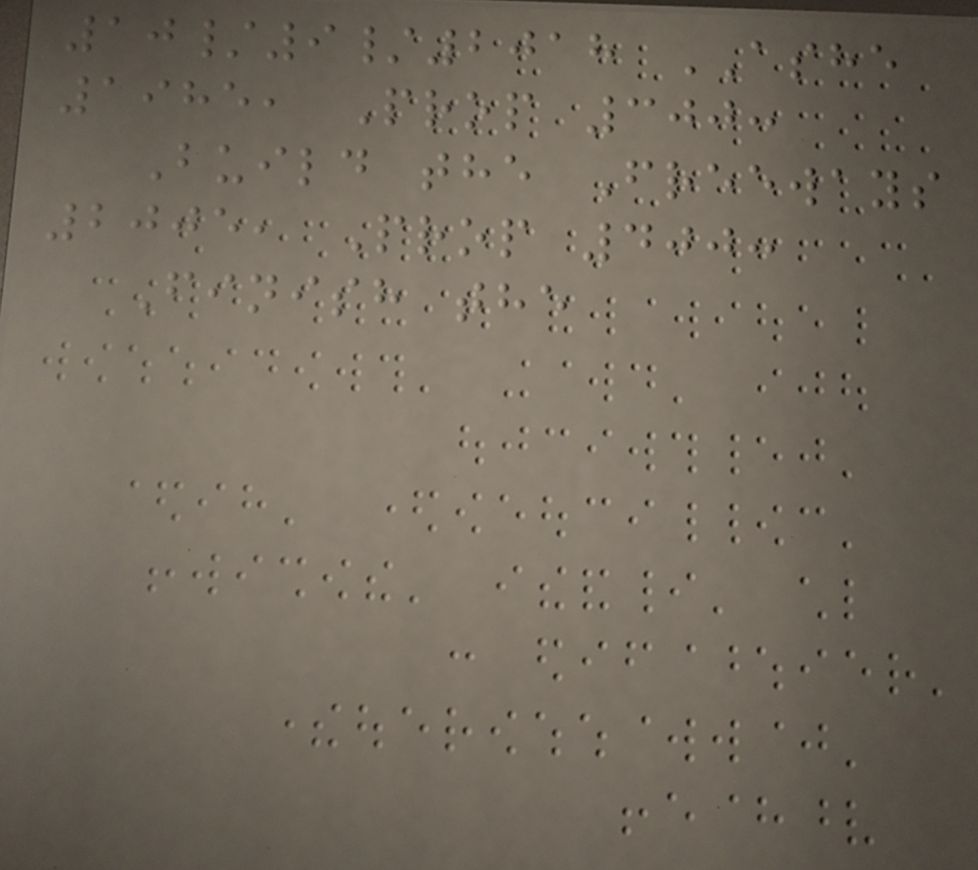10/9/2018 ASHE
1985, Prop 300:
Build the Freeways
2005, Prop 400:
Finish the
